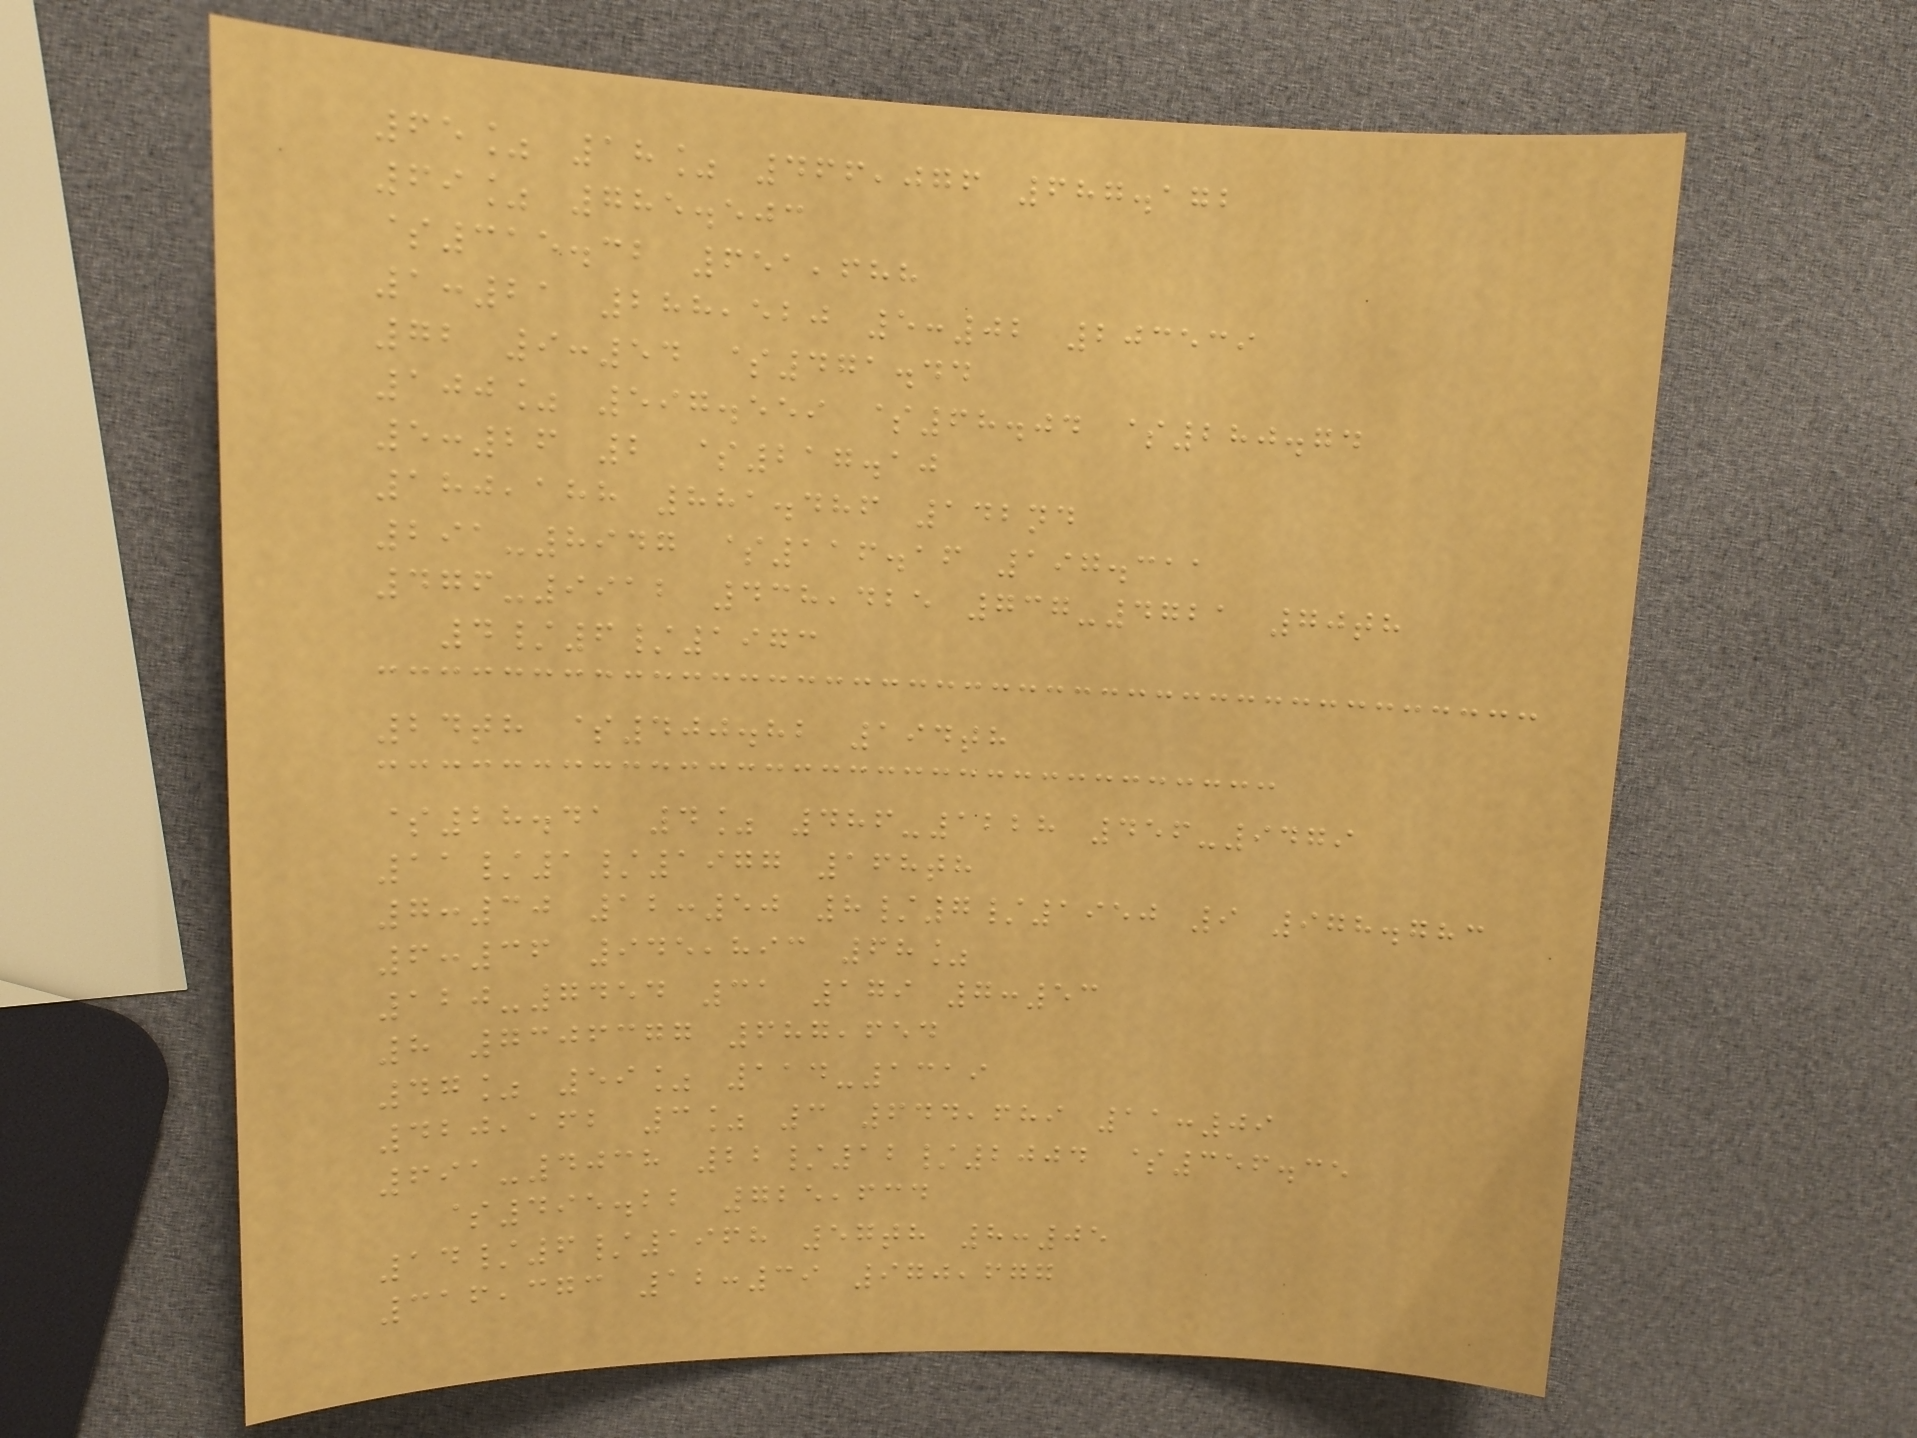65% 18% 466,076 687.172
69% 785.503
$315.32 651,688
1:21 288,520 5:02 203539
72 9:54 $471.44
100% 597.559 $68.04 $280.74
5:26 2 $217.10
180,188 881.486 142nd
291-8947 $116.16 197.311
476-9912 438,425 737-4721 70th
4/6/1973
24th $400.82 194th
$28.41 4% 486-1228 456-9479
11/1/1977 168th
7:30 12:50 8/7/1950 9 978.783
6:36 945,893 68%
120-7454 31 179 7:53
8 7306377 687,654
47% 59% 114-1319
420,162 3% 3 644,689 11:09
691-4038 22/12/2004 $356.35
$495.22 725,634
14/6/1968 57th 8:05
316,373 12:39 970,677
